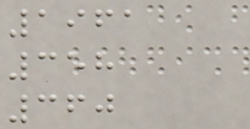1961
358
360
